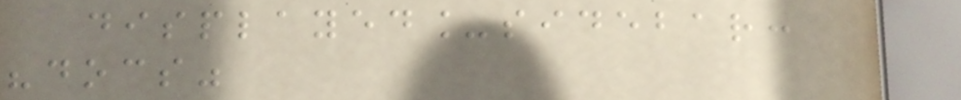displayed_sidebar:
"docs"
